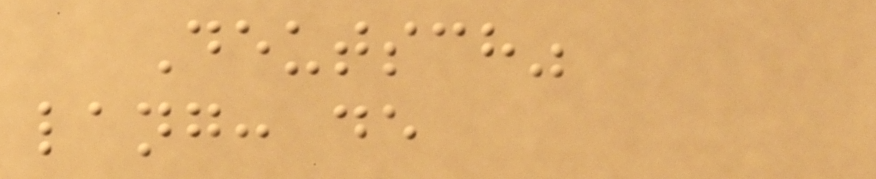Deutsch"
lang: de
